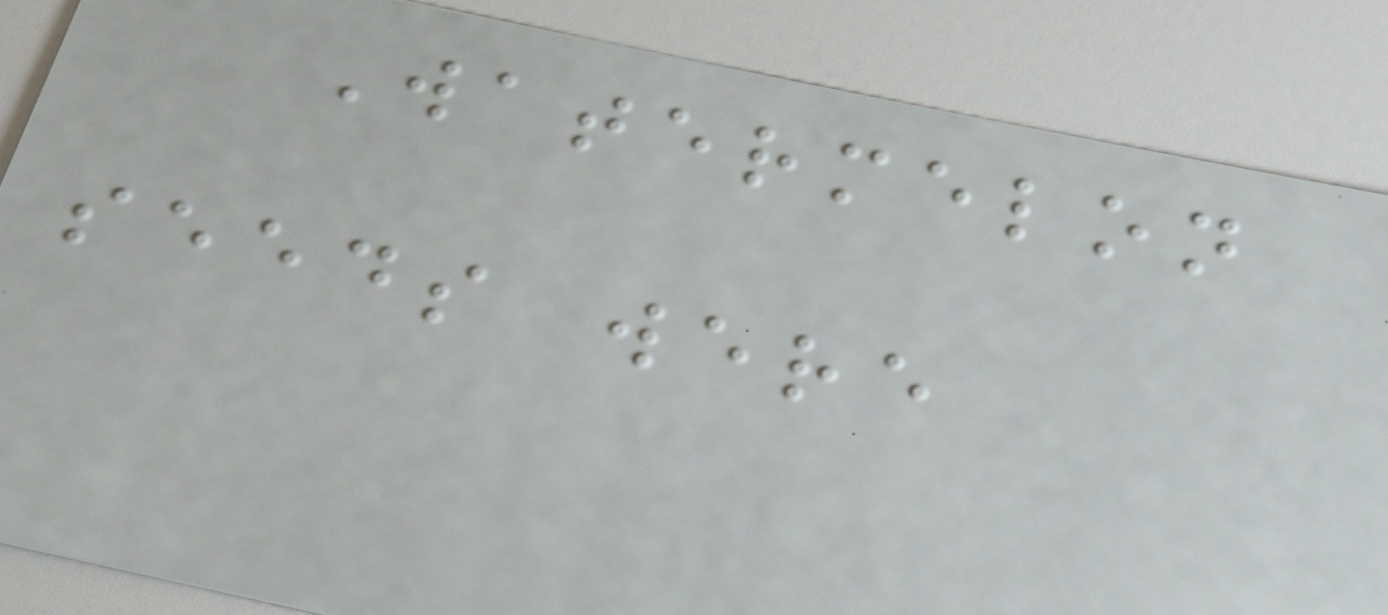Watermelon
seeds were
